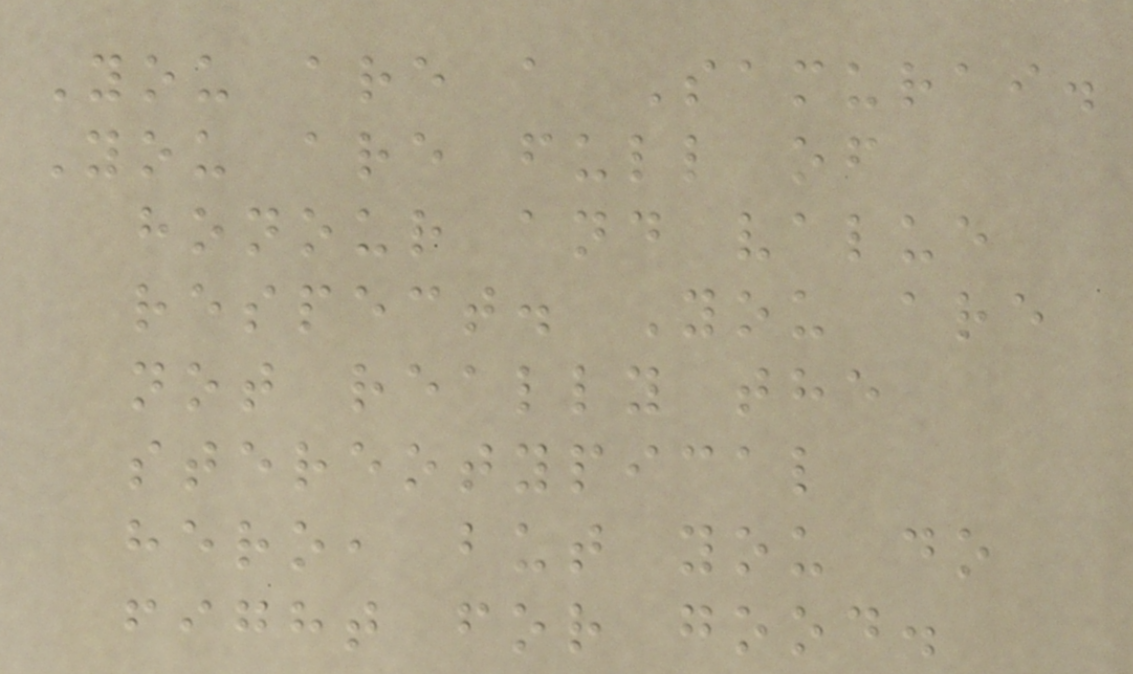You are a Samurai.
You are full of
honour and value
respect. You are
not really the
stereotypical
hero, but you do
fight for good.
